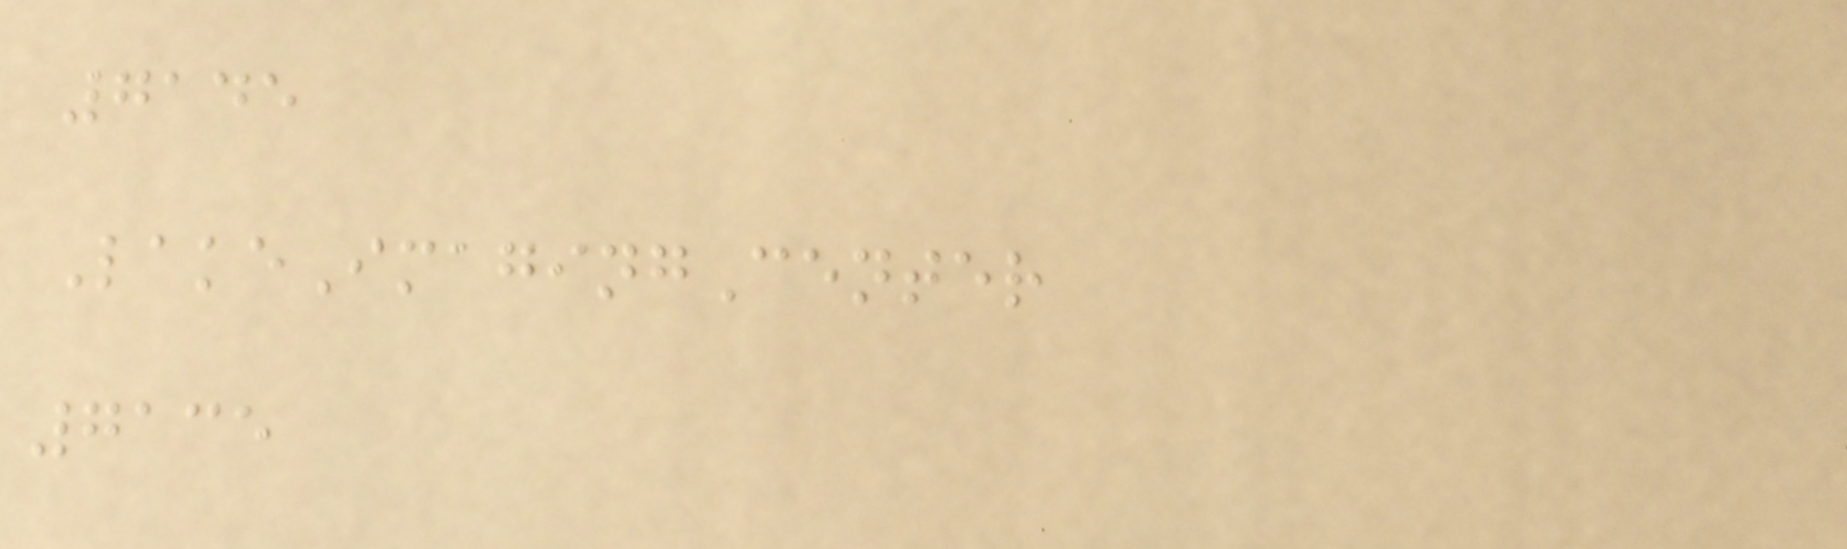7145
LakeImagingCenter
7135
